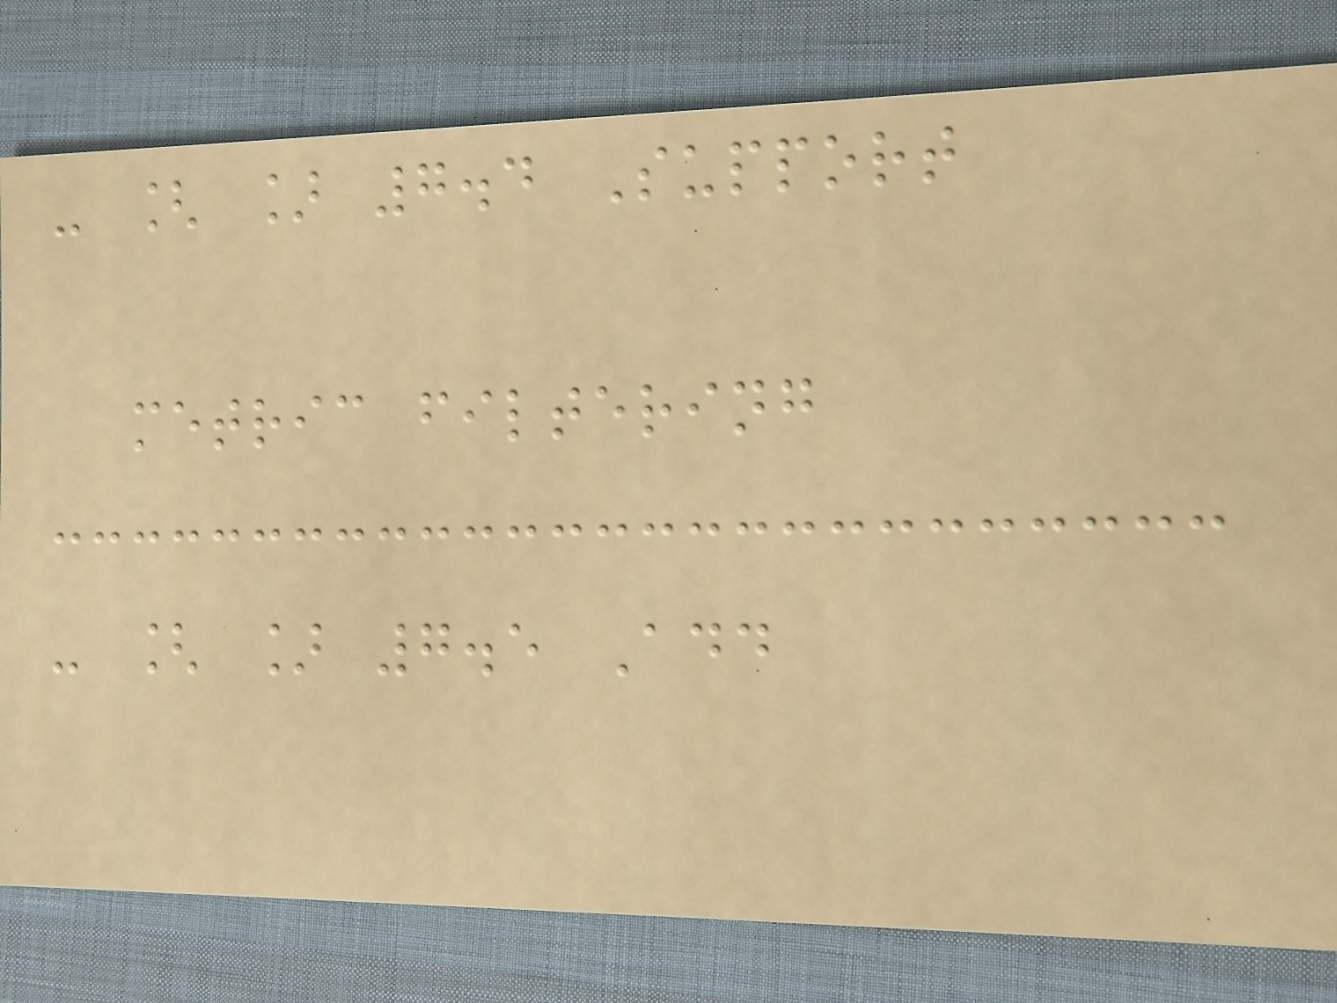- [ ] 7.4 Support
metric filtering
- [ ] 7.5 Add
